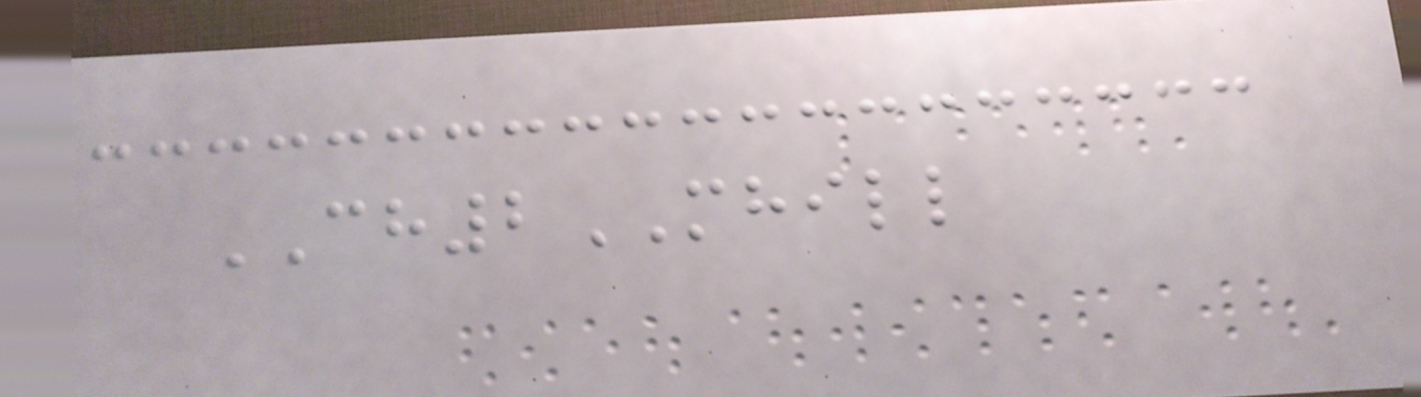CH2MHILL
